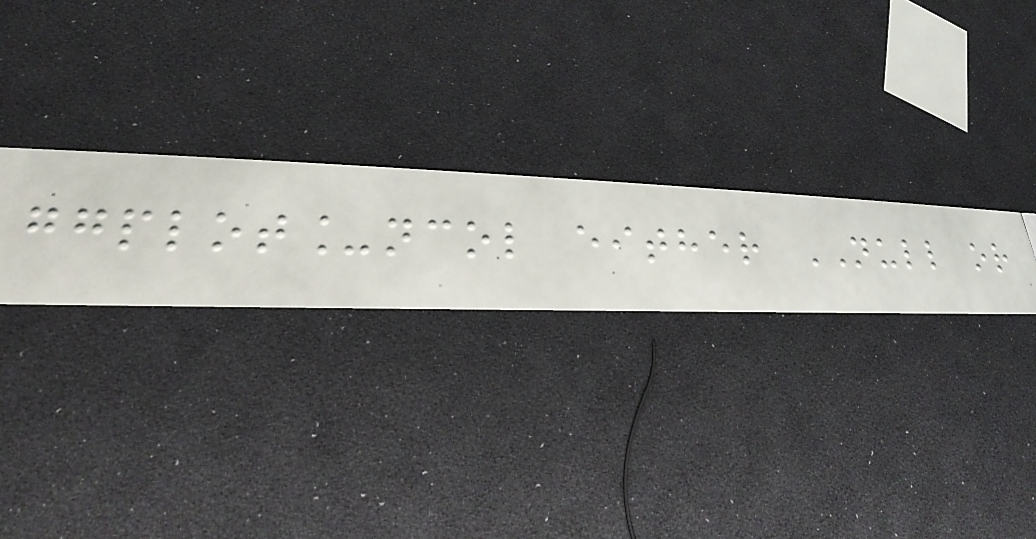ggplot_ncol either NULL or
